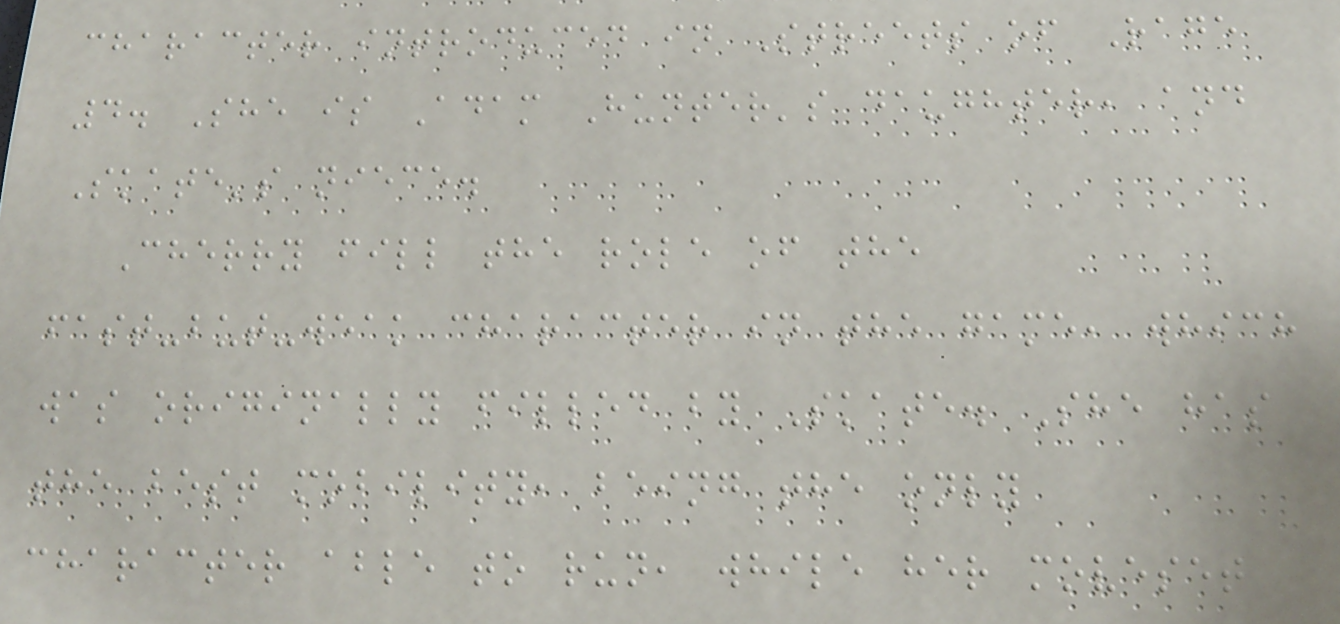character introduced in Streets of Rage
4. She is Adam Hunter's daughter, and
Skate's niece.
Cherry fill the role of the
fast-but-weak character in the game, which
was originally filled by Skate. She has
the best mobility, being the only
character able to run, while her moveset
